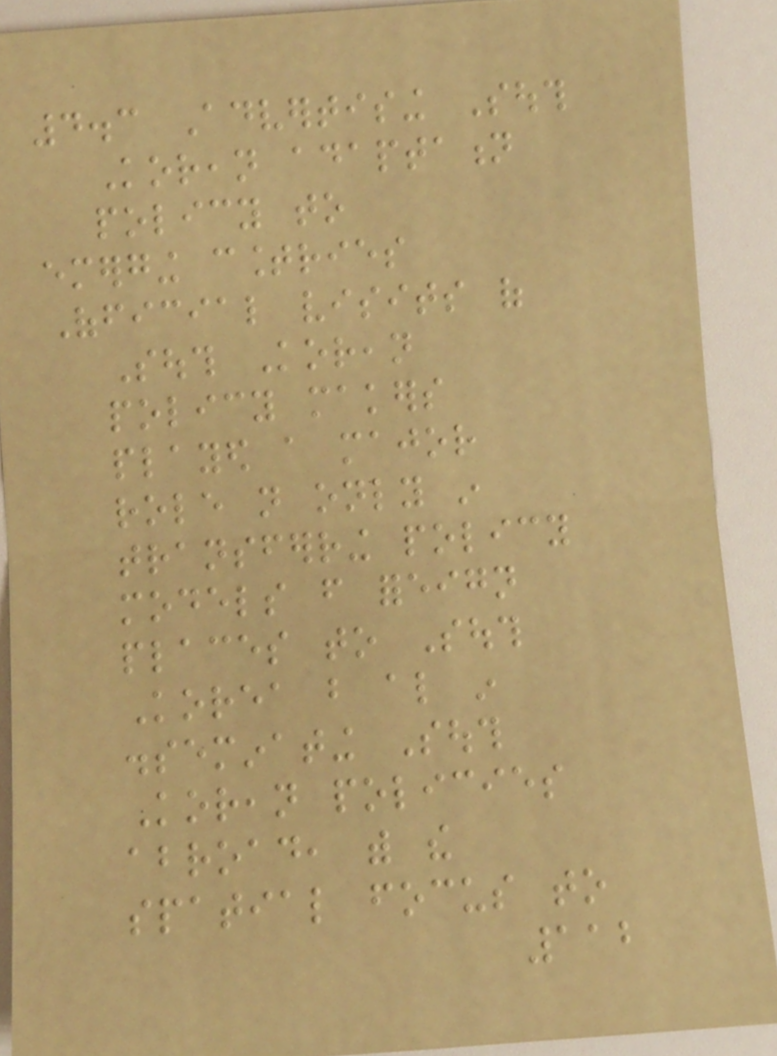4.3 Advertising South
Korean adaptation
policy to
emerging countries
Official visits of
South Korean
policy makers
played a major
role not only in
transferring policy
models from foreign
places to South
Korea but also in
disseminating South
Korean policies
abroad, with the
spatial focus to
112
